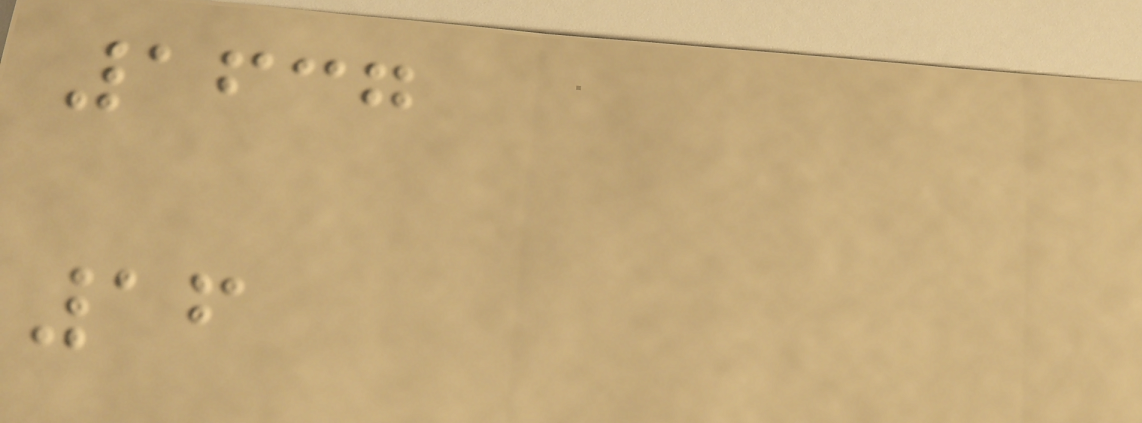1637
16
